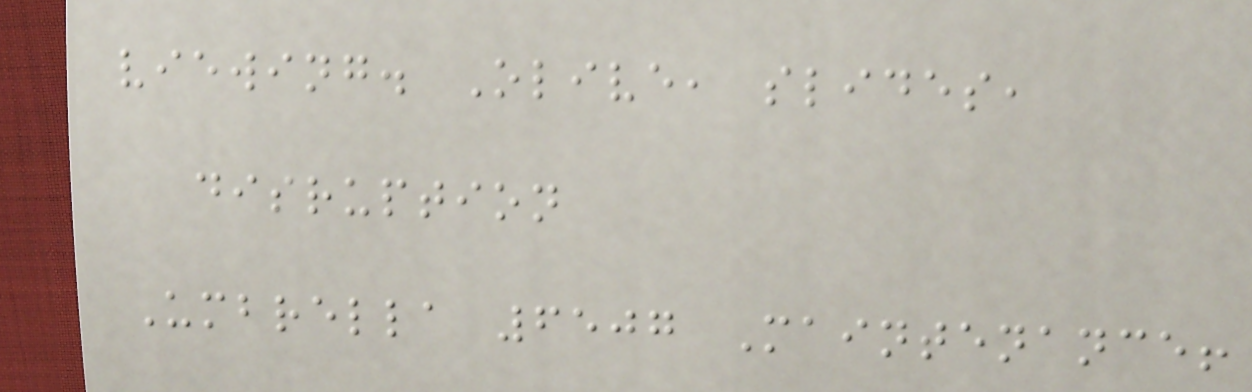viewing. Olive, slides,
disruption
Umbrella 6507 Maintenance!
